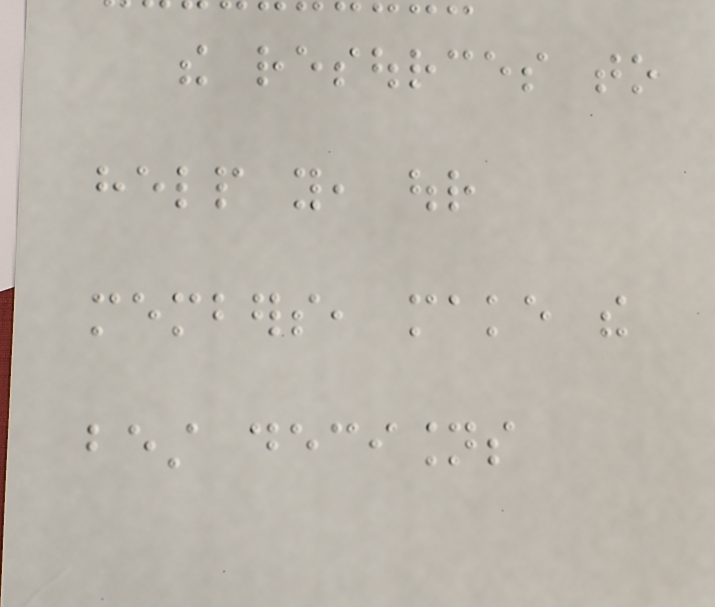the resources to
help you, our
members, make the
best decisions
